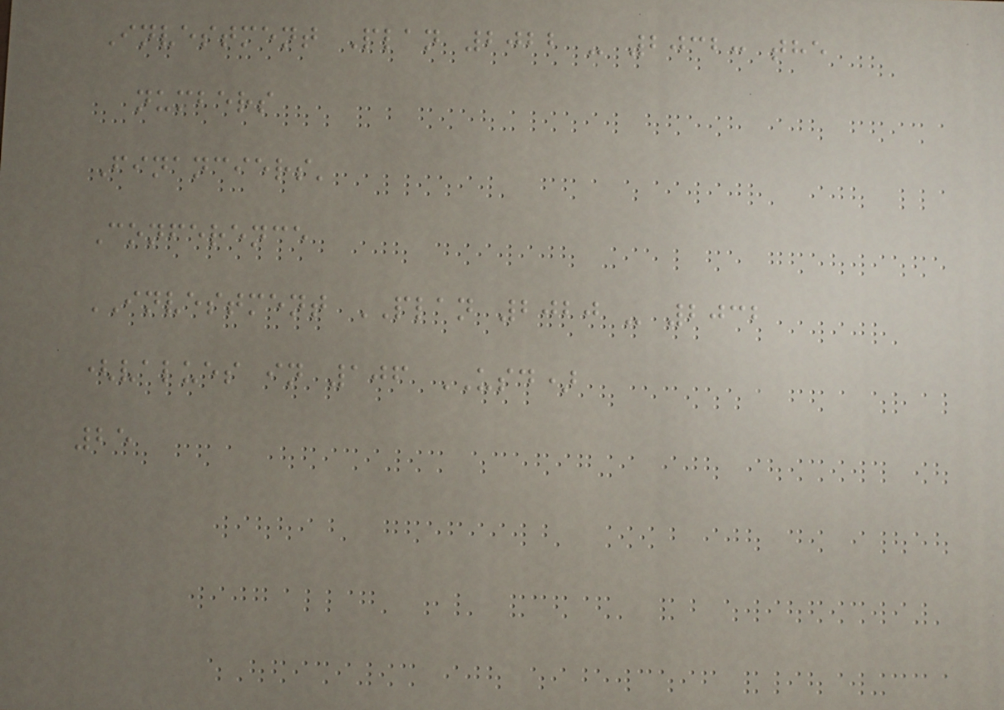Investment Plan 2022 - 2032: the
numbers
Financiers'
Conference
INVESTMENT PLAN 2020 - 2032
(values in 106 USD)
25
